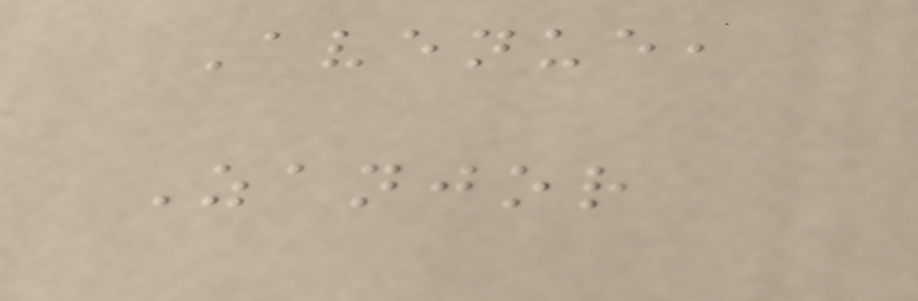Avenue,
Zanjor
